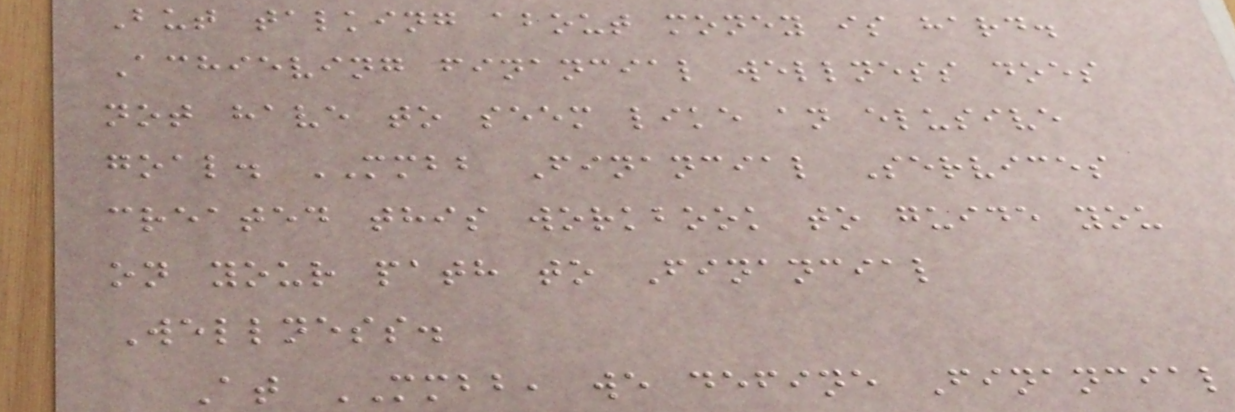But talking about money is hard.
Achieving financial wellness does
not have to seem like an elusive
goal. MMBB Financial Services
created this workbook to guide you
on your path to Financial
Wellness.
At MMBB, we define Financial
